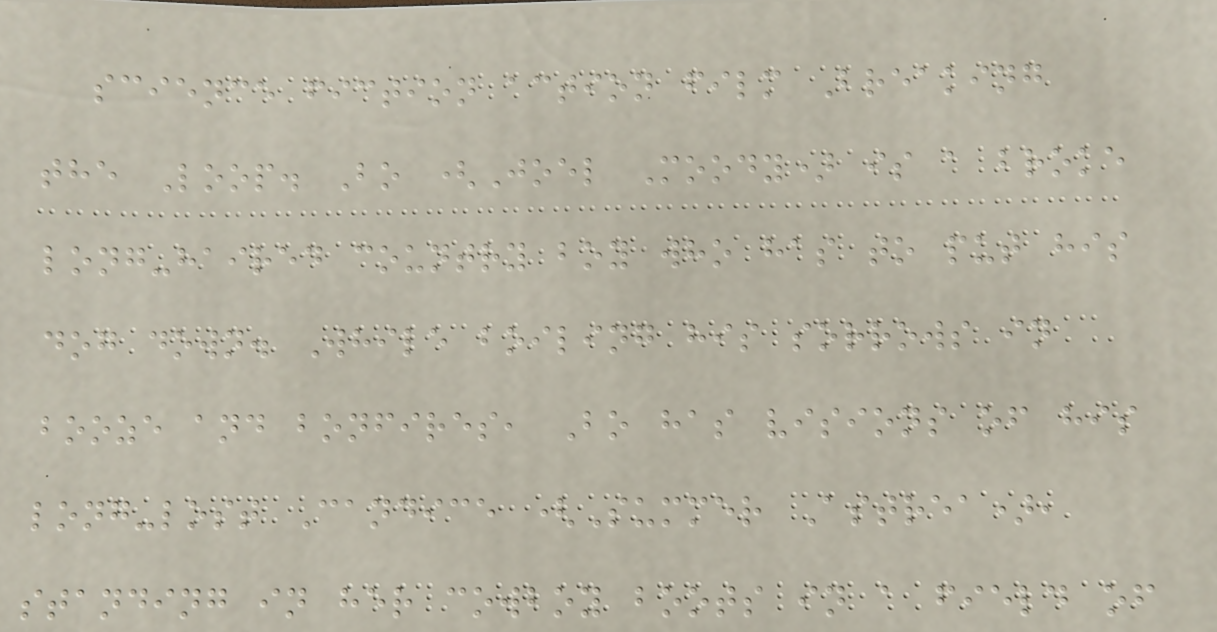science fiction action film Breaking
the Loop. Bo (Joel Moody) is a broke
long-haired country boy who has to put his
dog down. While boiling his sorrows in
booze and bonfires, Bo has visions of his
long-lost Candice (Summer Astrea),
standing in her cowboy boots in a field of
